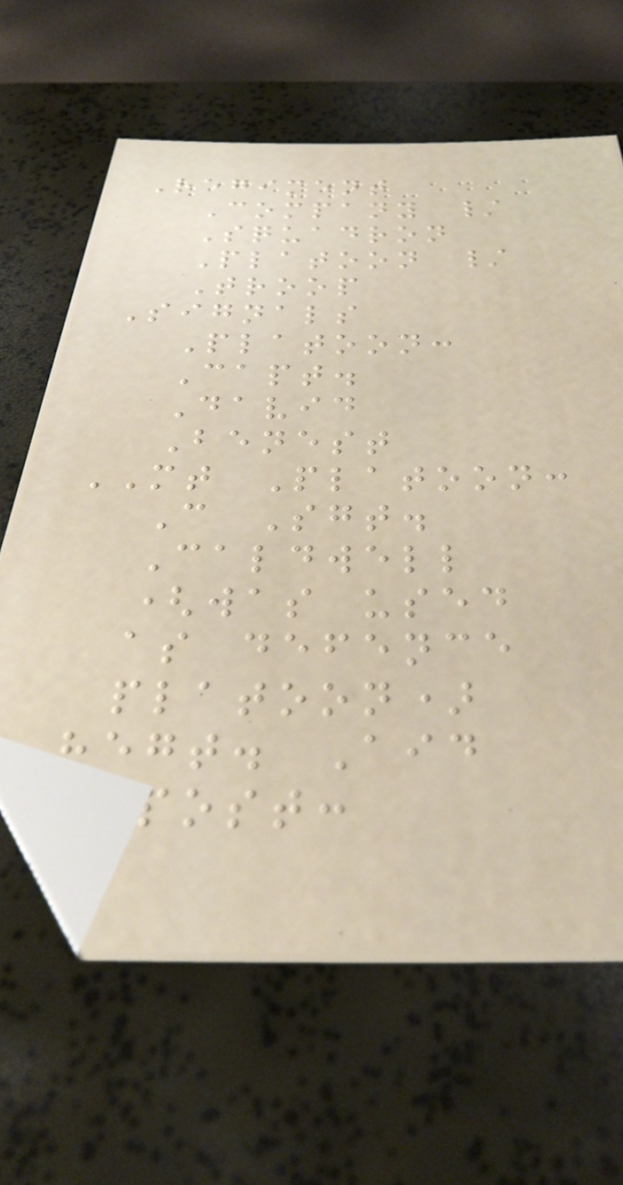Regiment
Company /
Squadron
Platoon /
Troop
Signals
Platoon:
Capt.
David
Benest
MT Platoon:
C Sgt.
Caldwell
(was used
as defence
platoon)
Regt. Aid
Post:
